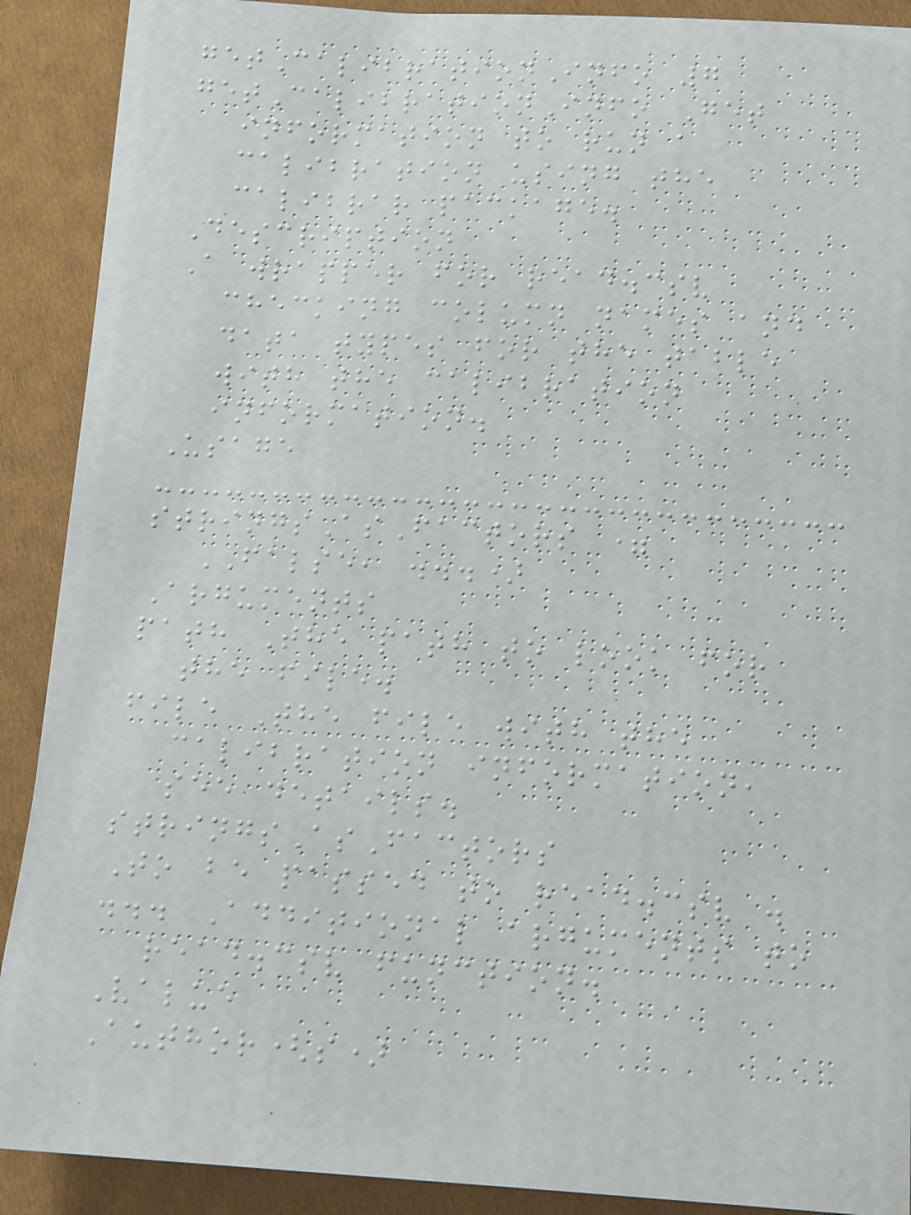getCalibrationInfo 7
getCalibrationInfo Get
information to run a
calibration using the
calibrar package.
Description
A wrapper for read.csv
checking column names and
data types for the table
with the calibration
information.
Usage
stringsAsFactors =
FALSE, ...)
Arguments
path The path to look for
the file.
file The file with the
calibration information,
see details.
stringsAsFactors
To be passed to read.csv .
... Additional arguments to
read.csv function.
Value
Author(s)
